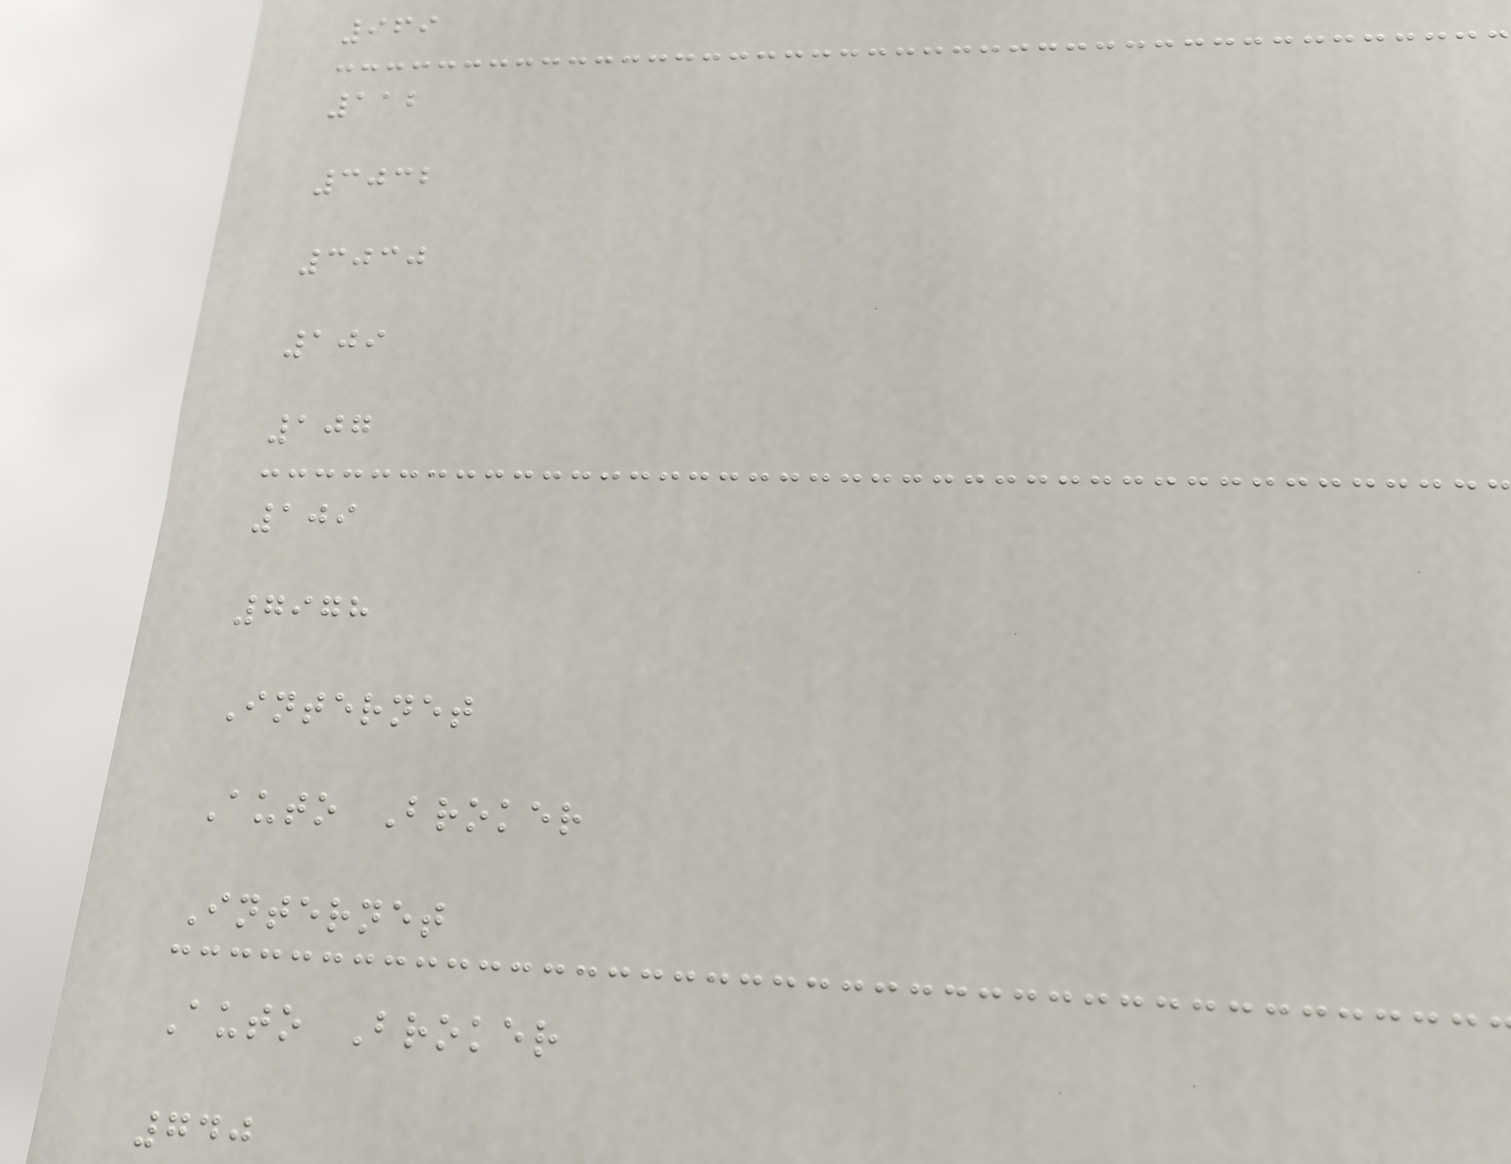969
112
3032
3030
109
107
109
7978
Internet
Auto Broker
Internet
Auto Broker
740
